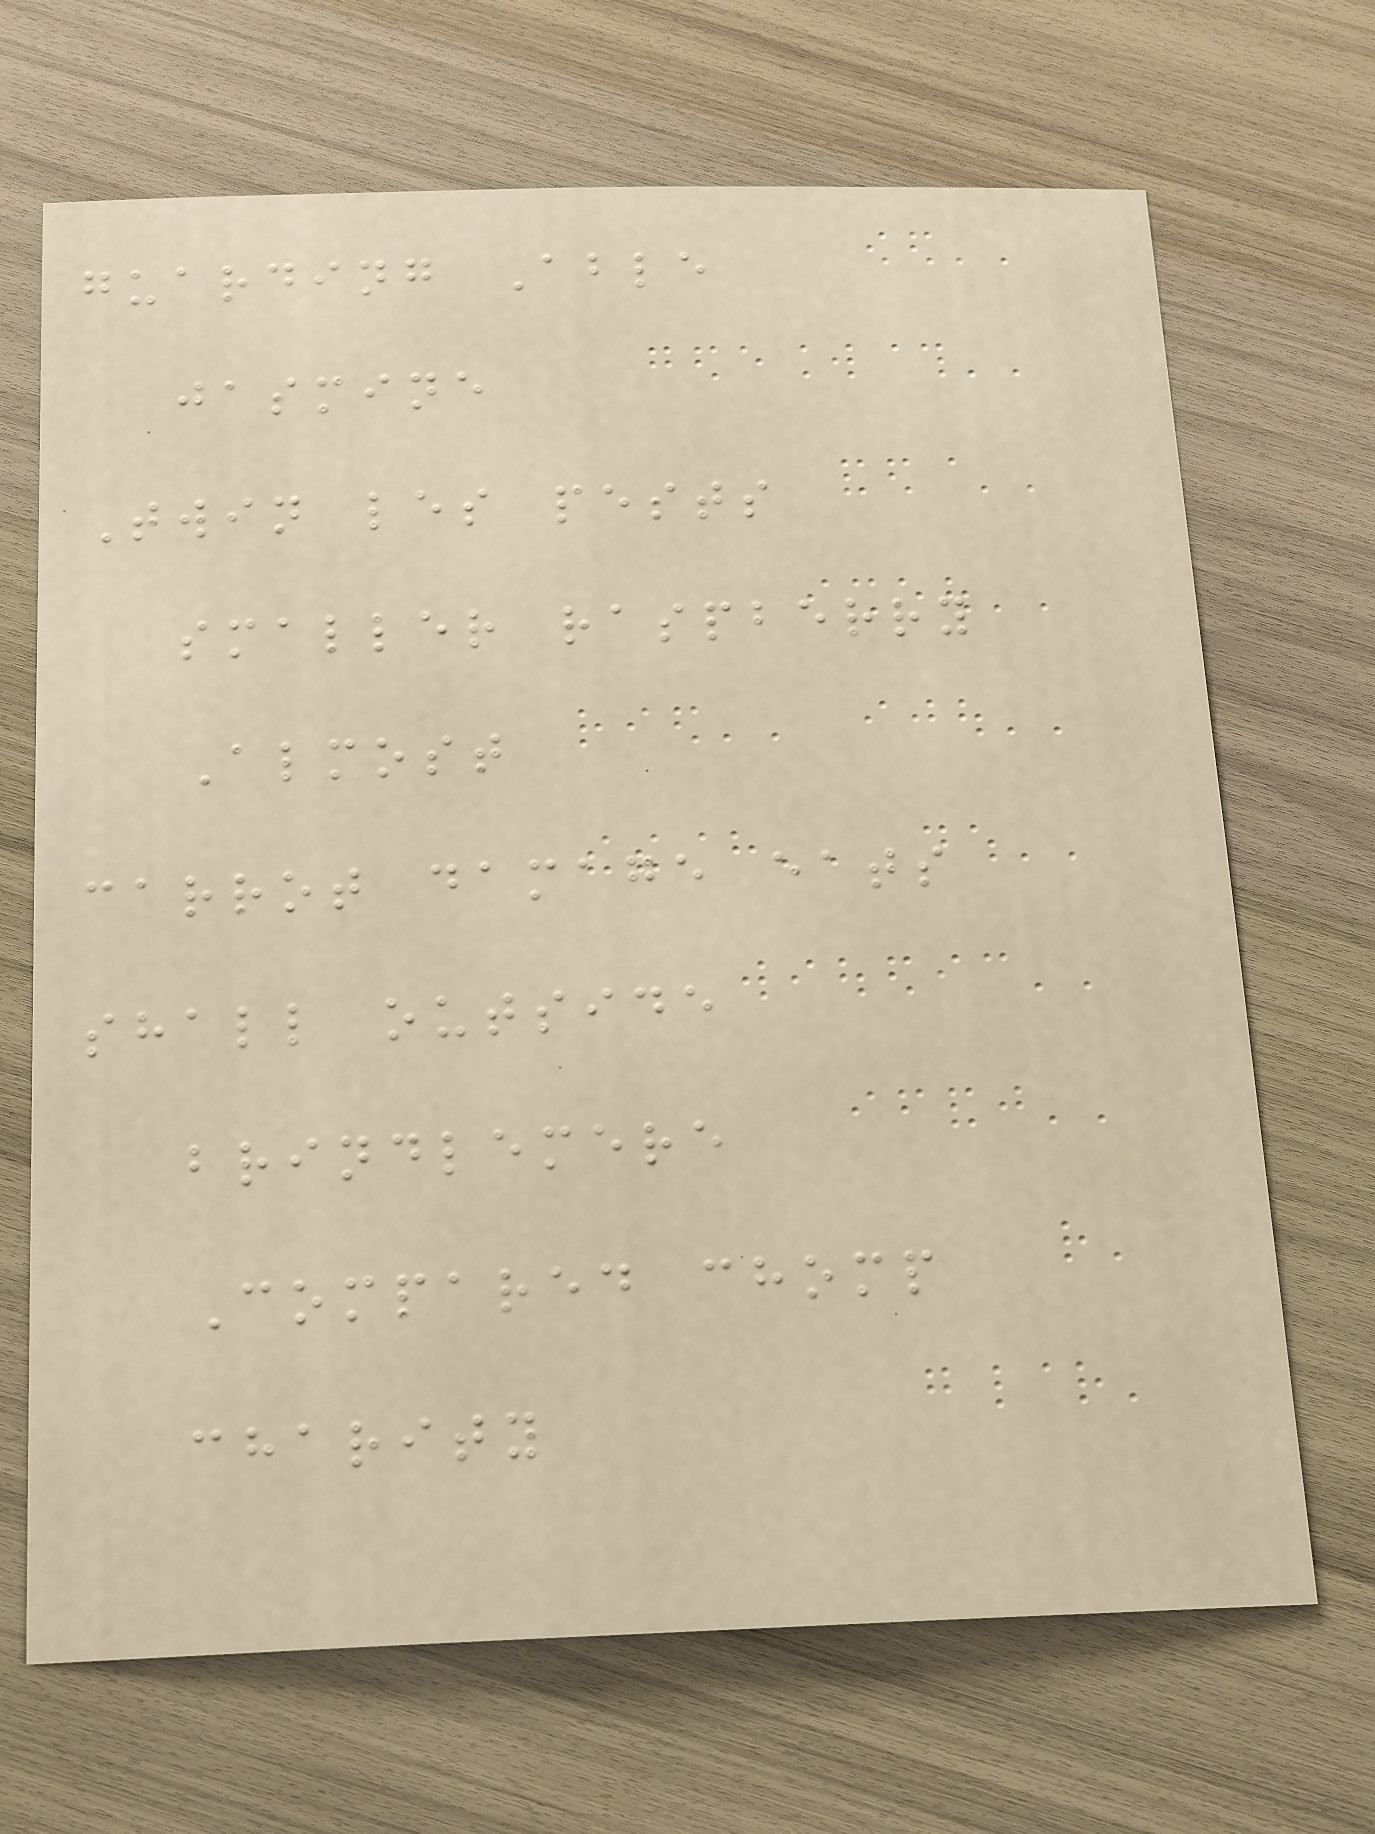guarding Able
jasmine
Twin les pests
smaller raspberry
Almost
carrot damage eats
shall outside
brindlemere
Compared chomp
charity
